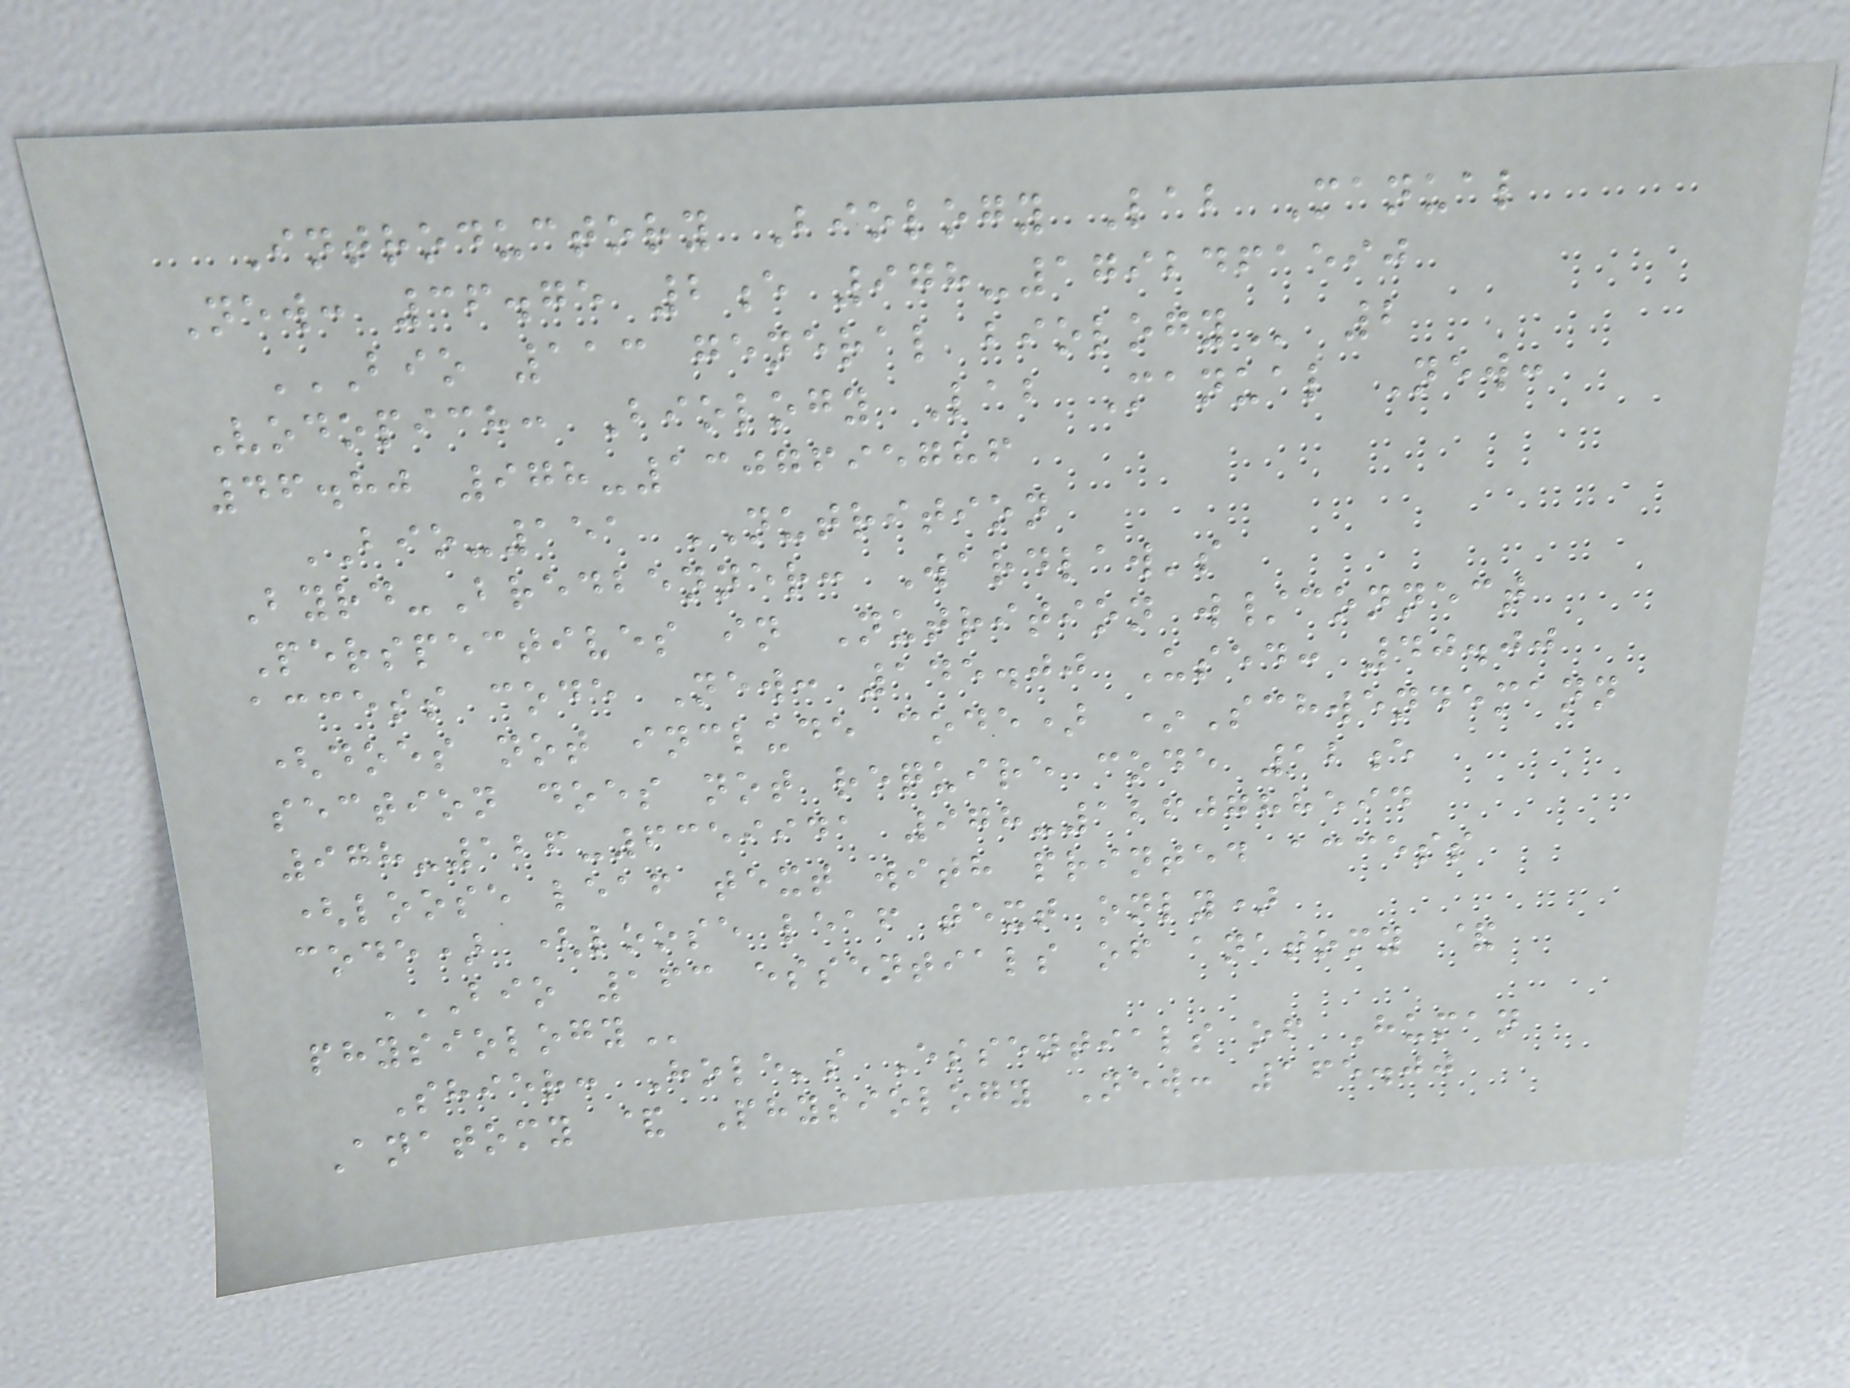Introductory Biology Lab Manual
New: 36.75 2e 978-1792461590
BIO 113 GENERAL BIOLOGY 2
Vodopich: Biology Lab Manual New:
46.80 978-1307695786
BIO-151 NUTRITION
Byrd-Bredbenner: Wardlaw's
Perspectives in Nutrition w/connect
access code New: 145.00 Used: 40.00
(does not include code) *Schwendemann
section does not require code 12e
978-126-6359941 978-1260788594
(loose leaf text with printed access
code) (loose leaf text only)
BIO 163 ESSENTIALS OF ANATOMY &
PHYSIOLOGY
Shier: Hole's Essentials of Human
Anatomy & Physiology New: 165.00
